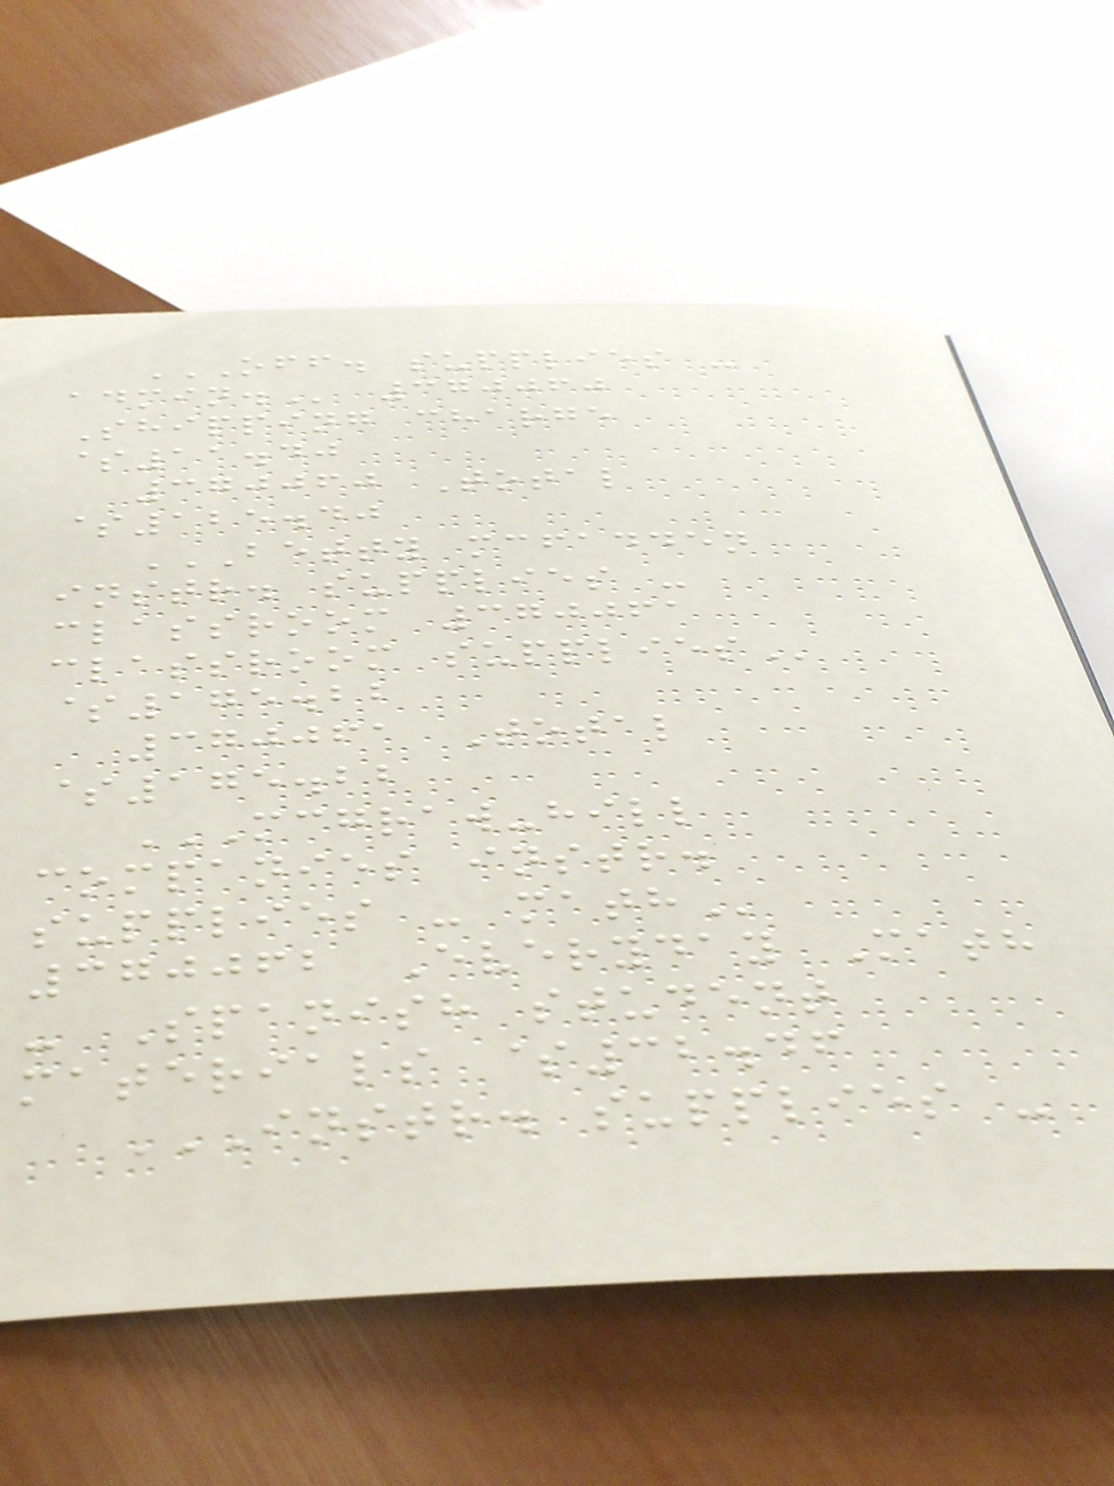OFF. SUPPLIES -
ADMIN. 370060
Shipping charge
$11.40
370060 Total
$125.40
BETTY MCFADDEN
INSTR. SUPPLIES -
CLASSROOM 370061
CLASSROOM SUPPLIES
$175.22
370061 Total
$175.22
MCGRAW-HILL
COMPANIES INSTR.
SUPPLIES - MATH
370062 Everyday Math
- Spanish student
materials $32.46
INSTR. SUPPLIES -
